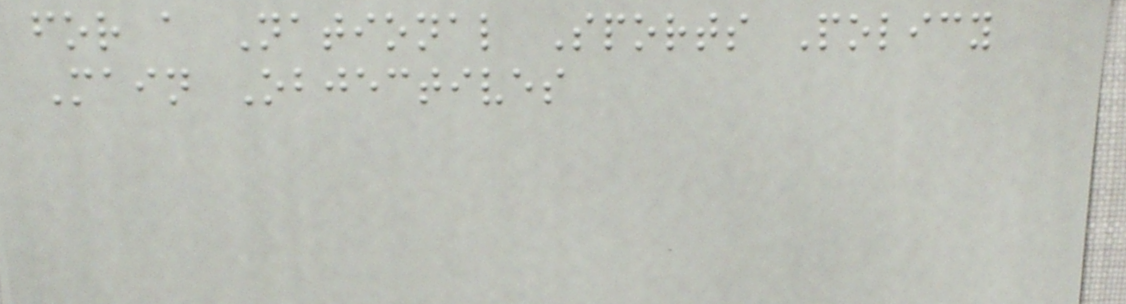for a National Sports Policy
Main Objectives
